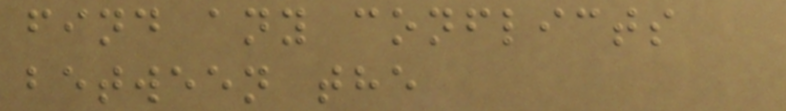find any conflicts
between the
